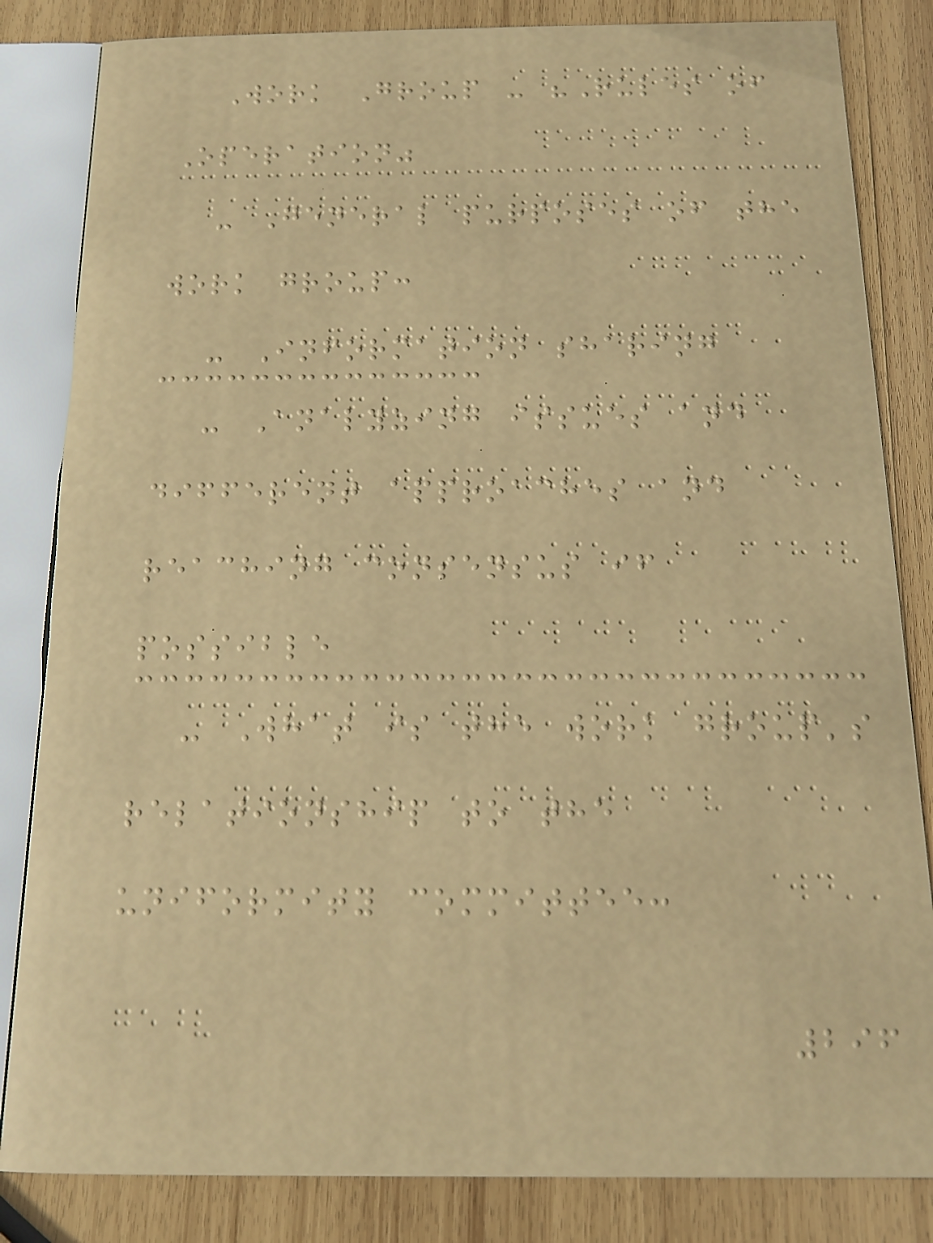Work Group - "Rules of
Operation"
- General purposes of the
work group:
- Information sharing
- Analyzing issues and
different approaches and
reaching consensus if
possible
- What is the work group's
relationship to the
uniformity committee:
296
